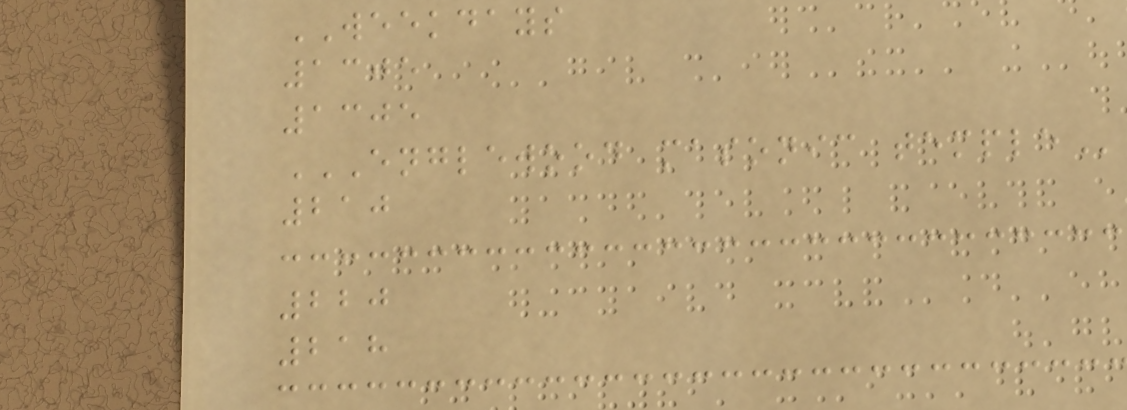WEEKDAYS
1305
1305
ENGLEWOOD MASONIC TEMPLE
210
220
218
